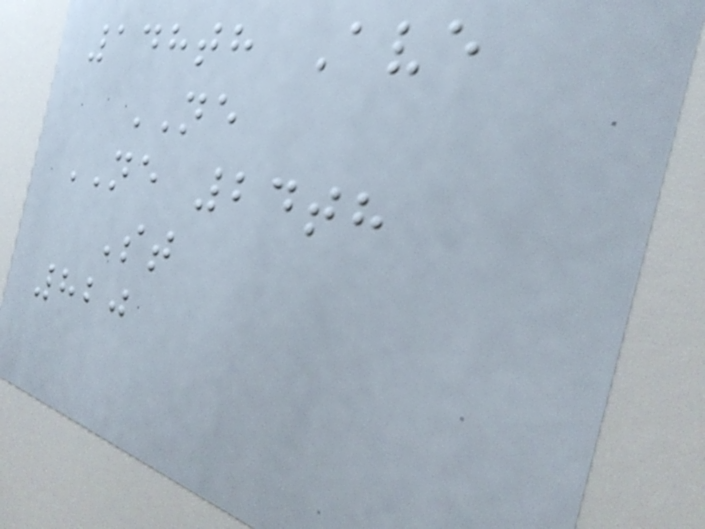148th Ave
NE
NE 24th
St
820
